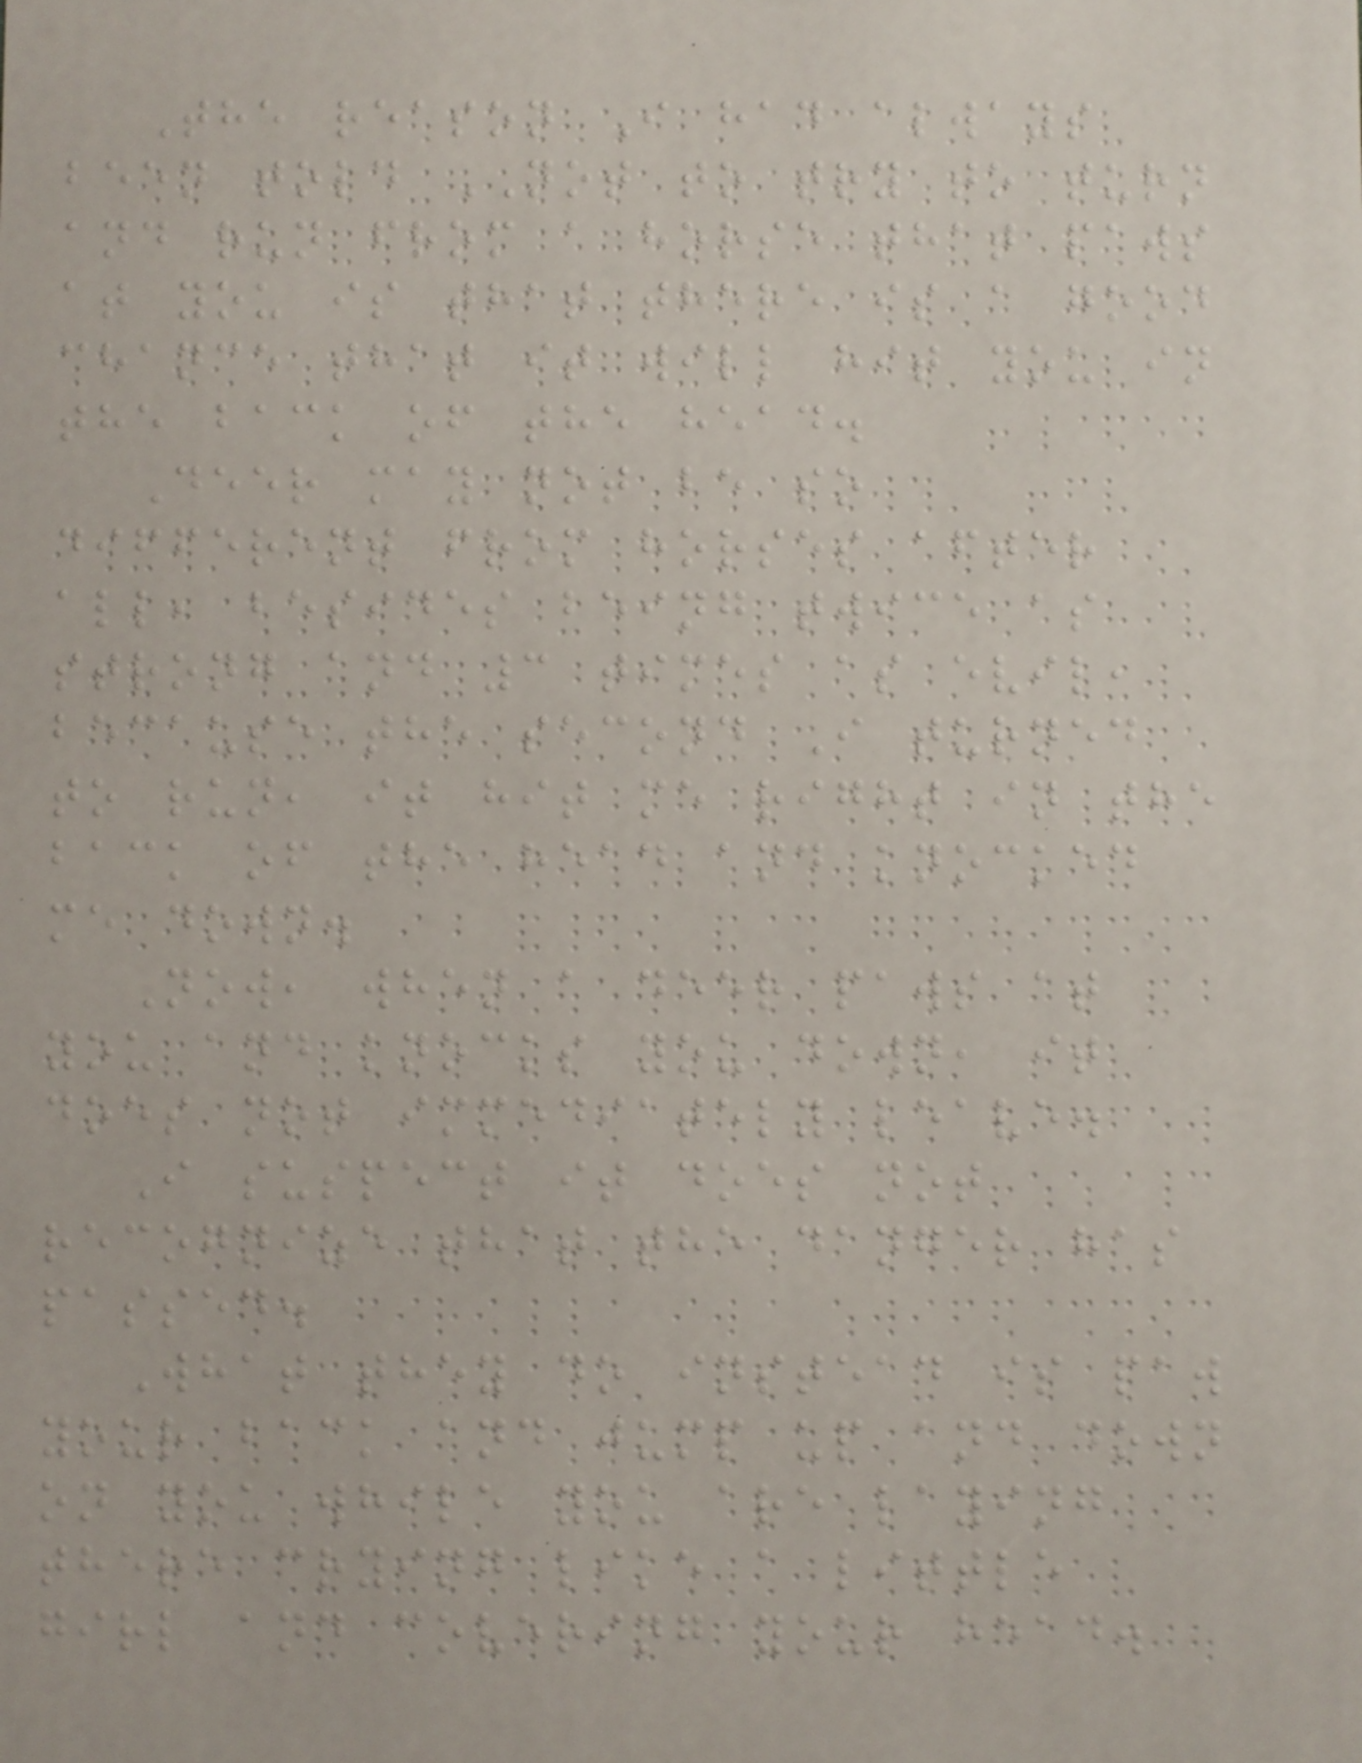The reason I had always
been told NOT to try to turn
and run from a horse that paws
at you is that there is a good
chance that it will hit you in
the back of the head.
Deer may not be so
different from horses after
all, besides being twice as
strong and 3 times as evil,
because the second I turned
to run, it hit me right in the
back of the head and knocked
me down.
Now, when a deer paws at
you and knocks you down, it
does not immediately leave.
I suspect it does not
recognize that the danger has
passed.
What they do instead is paw
your back and jump up and down
on you while you are laying
there crying like a little
girl and covering your head.
